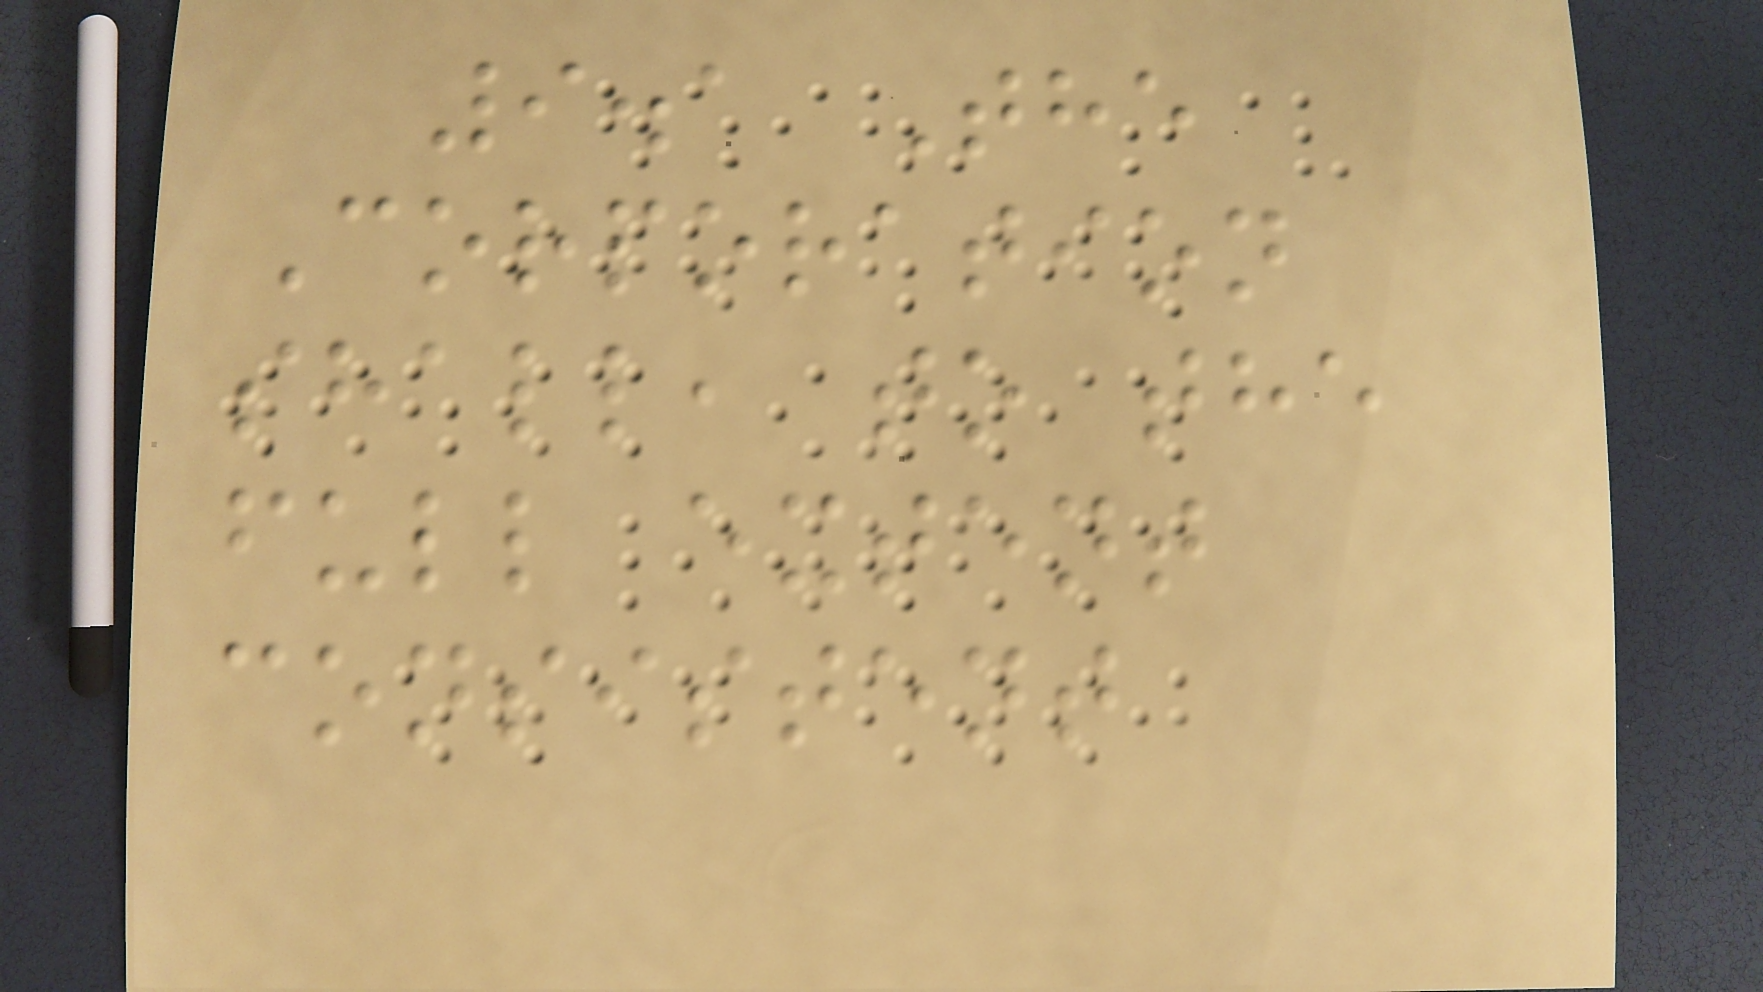9.1 The
Corporation
shall, to the
full extent
consistent
